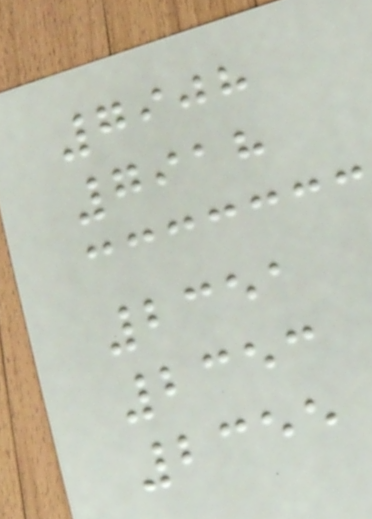7908
7918
2351
2353
2355
